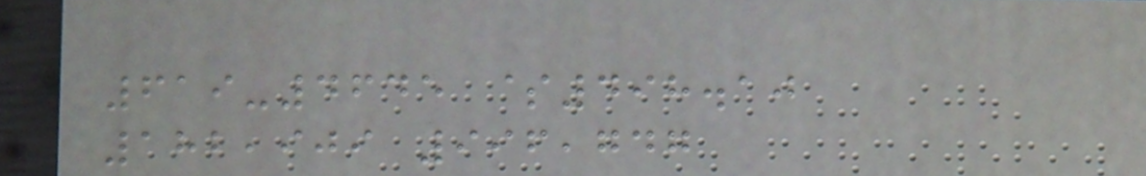619-4645 $498.10
182,909 996,747
